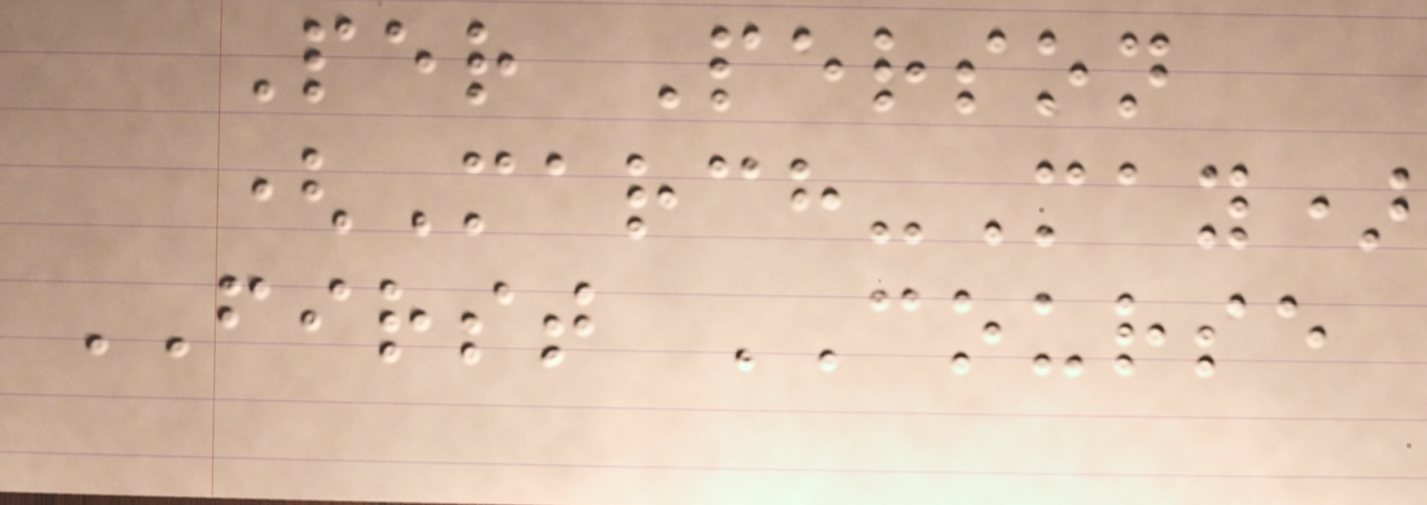Per Person
(March-May)
FIRST COURSE
